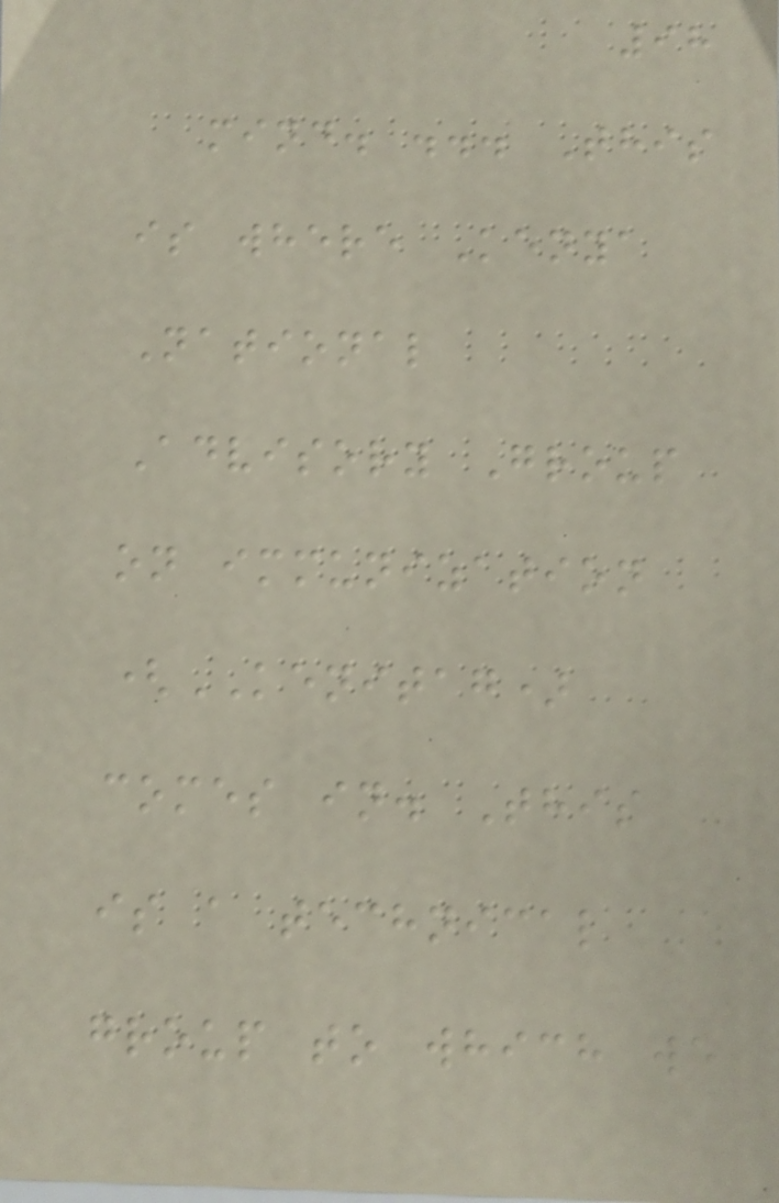98
mind. ... This
is where Kenya
National
Advisory Group
on immunization
(KENITAG)
comes in. This
is a technical
group to which we
